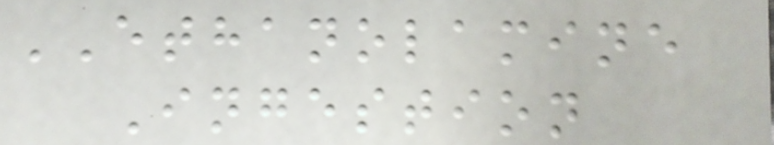ETHANOLAMINE
Ingestion
